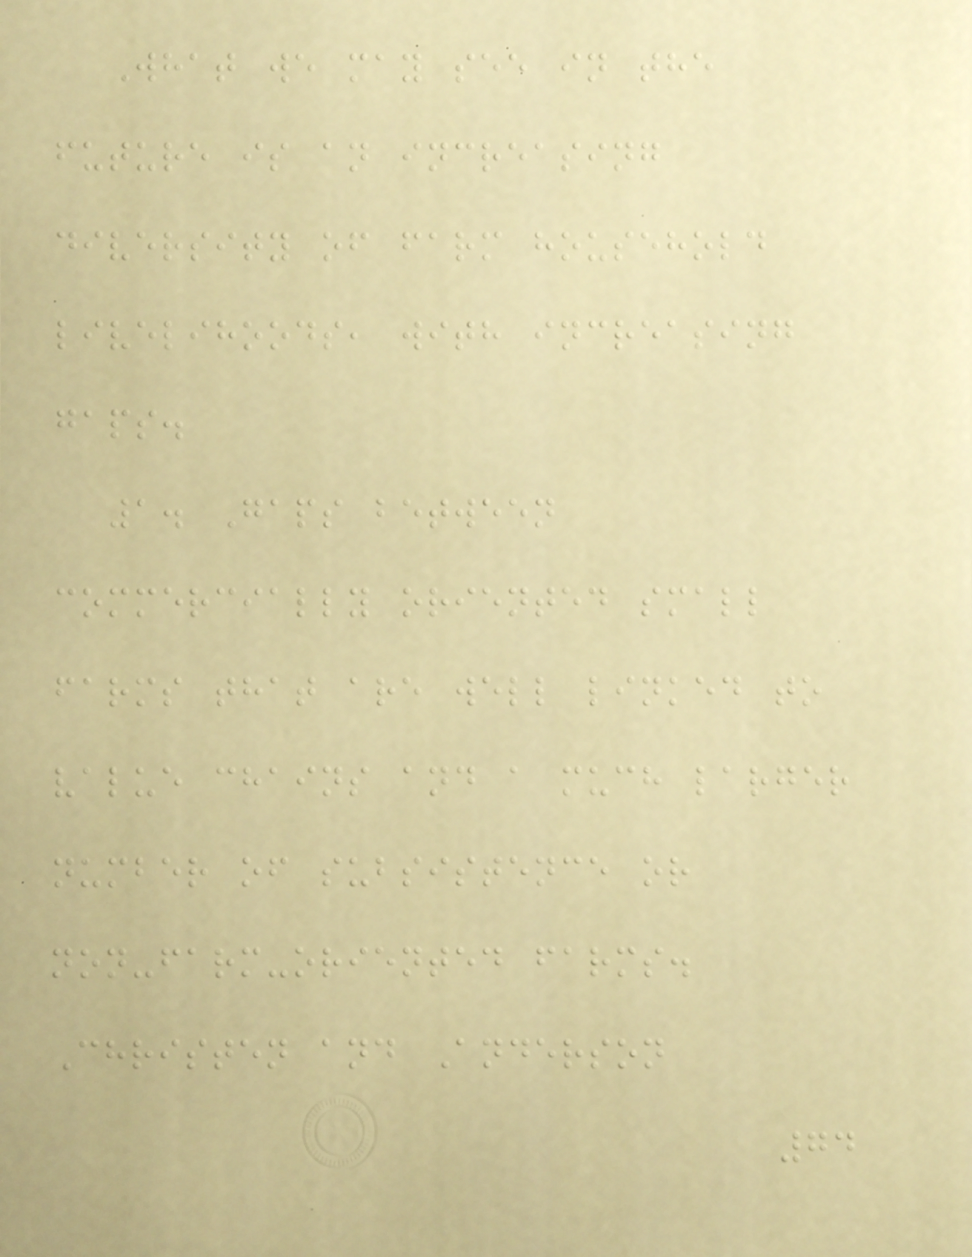What we may see in the
future is an increasing
diversity of farm household
livelihoods, with increasing
gaps.
1. Gaps between
commercially oriented small
farms that are well linked to
value chains and a much larger
number of subsistence or
non-farm-oriented farms.
Christen and Anderson
74
